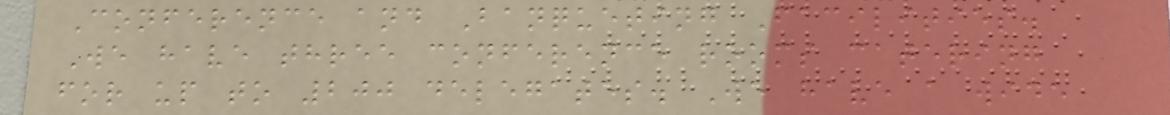Conference and Banqueting Facilities.
We have three conference rooms catering
for up to 200 delegates. We have a wide
